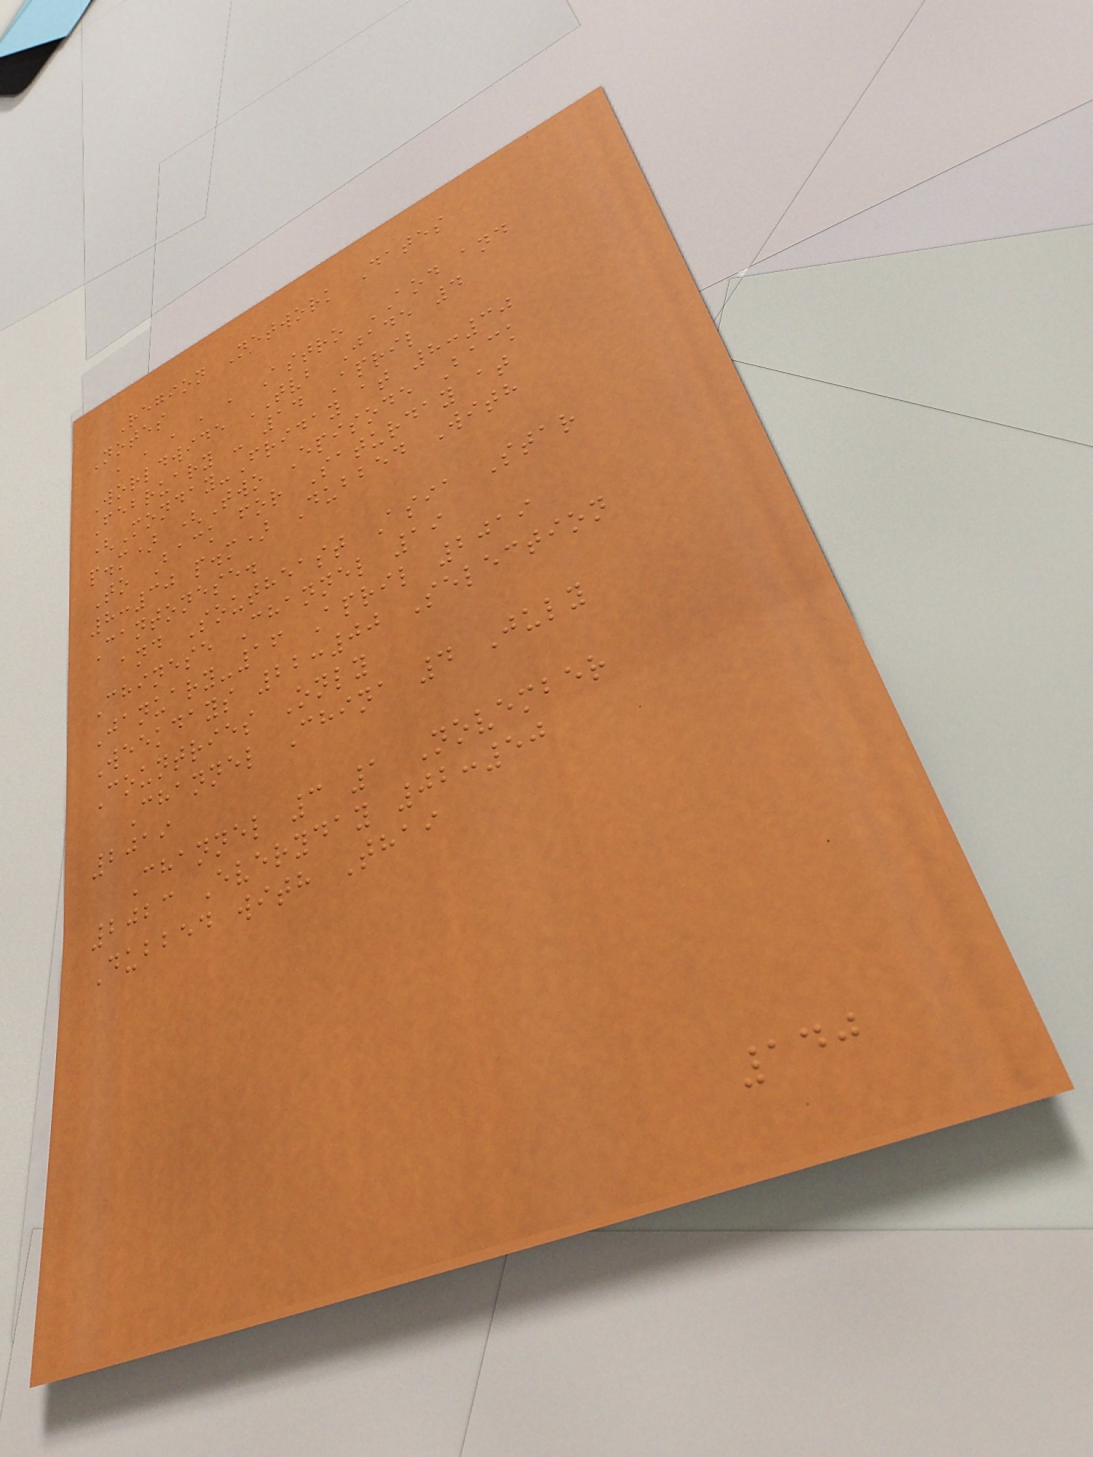Region Network Dates
Notes
, , , , , Astro AOD and
Worldwide TVB Jade 4
February - 14 April
(Monday-Friday at 8:30
p.m) (Two Episode Back
To Back for Saturday at
8:30 p.m) Dubbed With
Cantonese.
and Southeast Asia Star
Chinese Channel 19
January-16 April 2019
Weekdays 22:00 Selection
Countries Only
Channel China 4 July
2019
Channel 3 1 November
2023 Everyday 02:50
Dubbed with Thai
140
